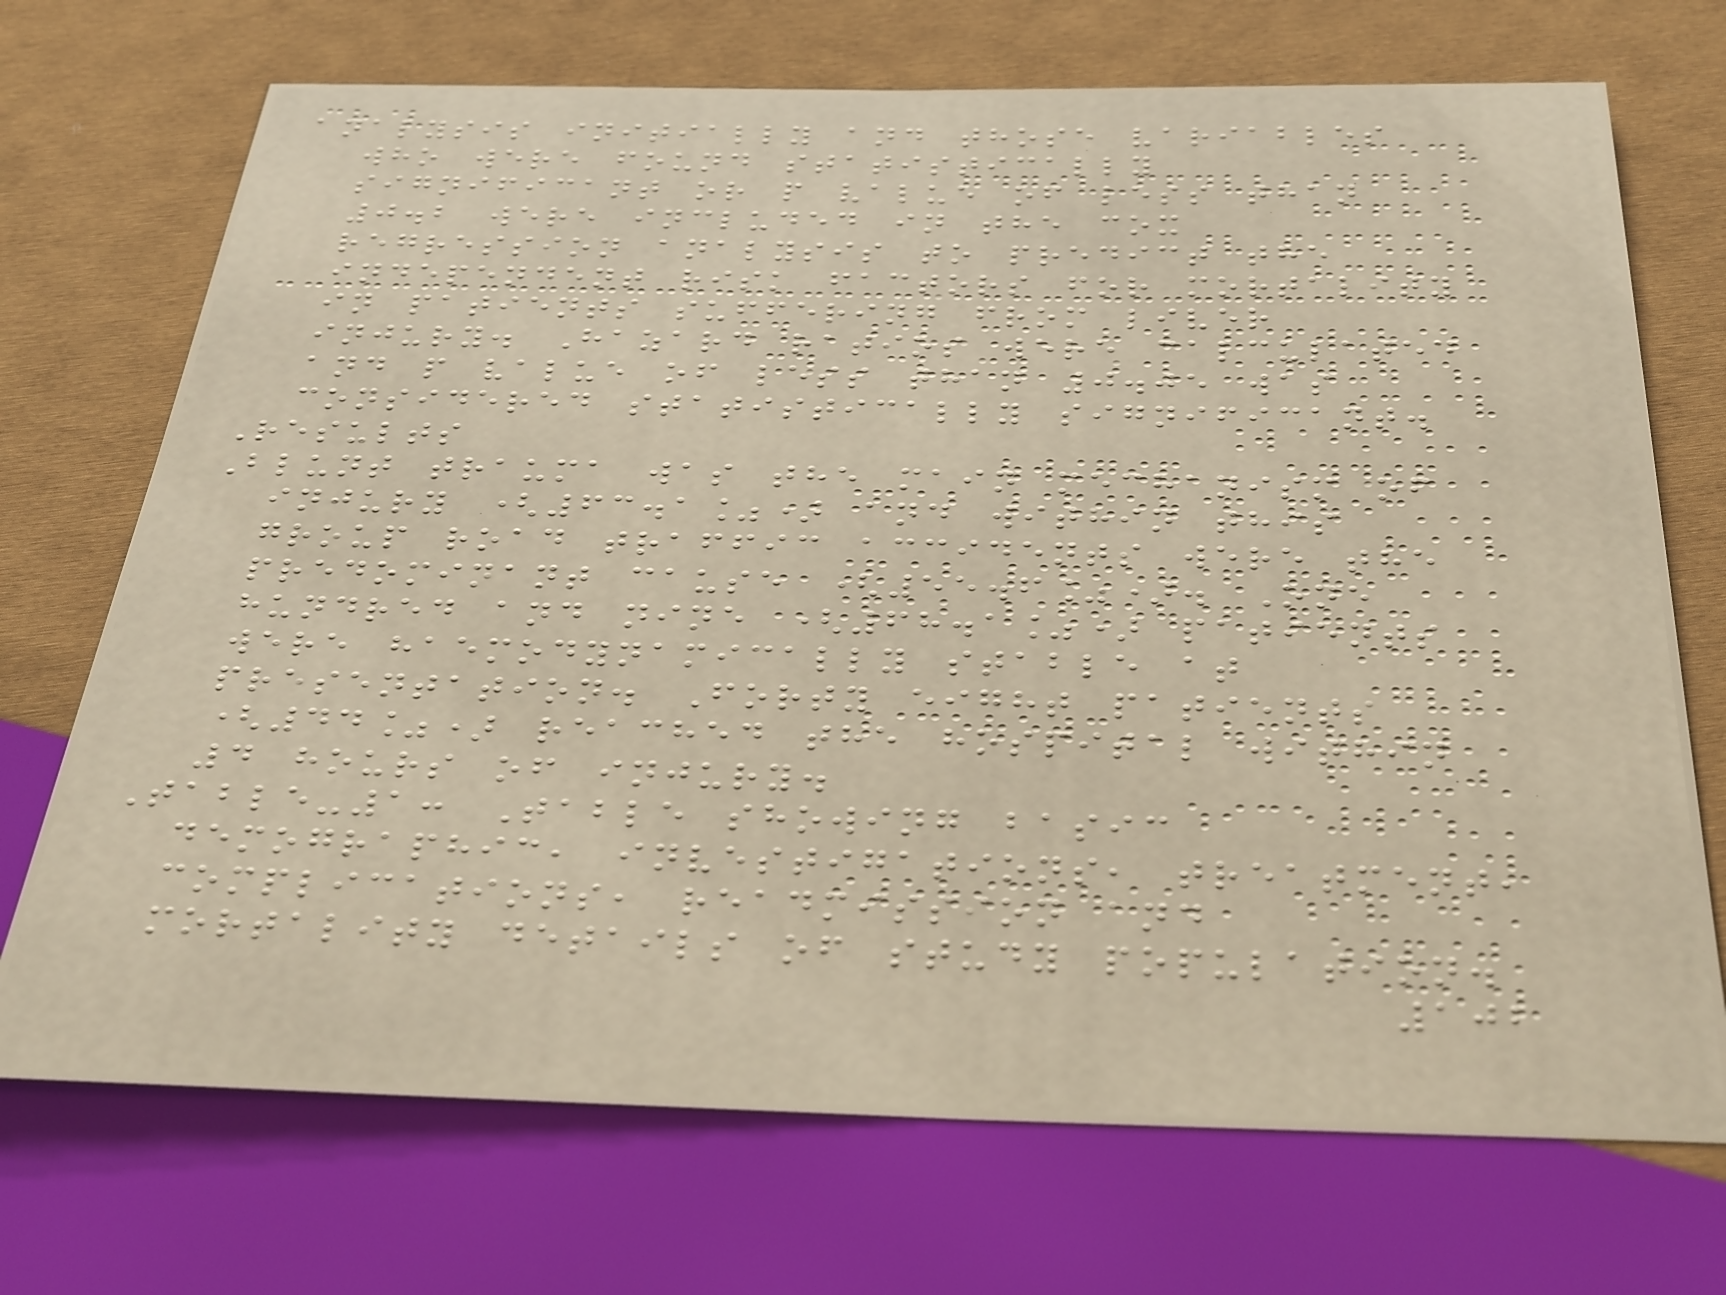analysis initially and those variables
who were found statistically
significant or p value of less than
0.2 were included in the cox
regression analysis to predict the
independent risk factors for mortality
in patients suffering from liver
injury. Hazard ratios were calculated
and p value of less than 0.05 was
considered statistically significant.
Results
Blunt trauma was the main mechanism of
injury (63.1%) and within this
group road traffic accidents were the
predominant cause (55.6%). One
hundred and nine (68.1%) patients
were haemodynamically stable at
presentation. Forty eight patients
(44%) reached the hospital within
4 hours of injury.
Table-1: Table showing basic
demographic, investigations, treatment,
complications, readmission and
mortality details of study population.
102
